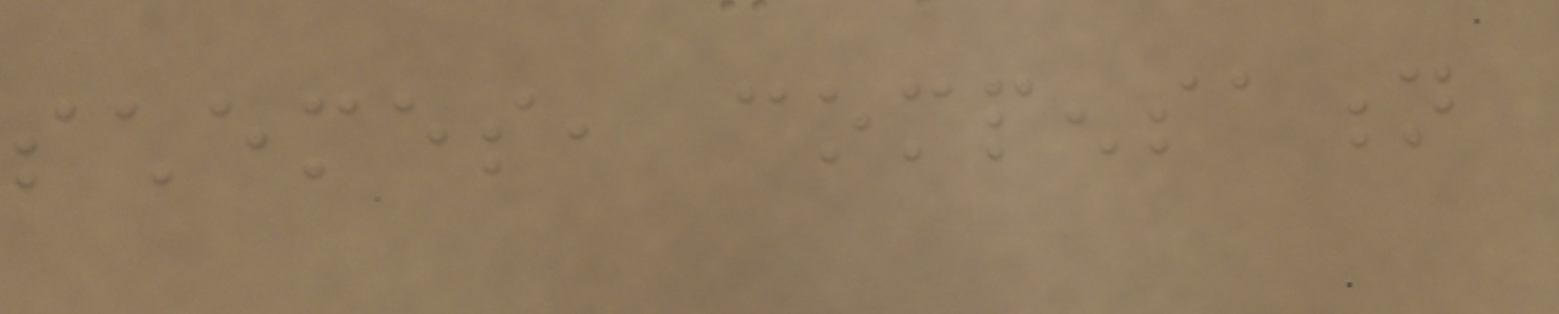schemes, compensation
